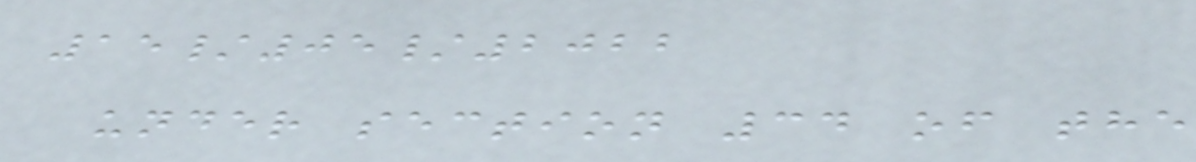15/05/2022
under section 34 of the
